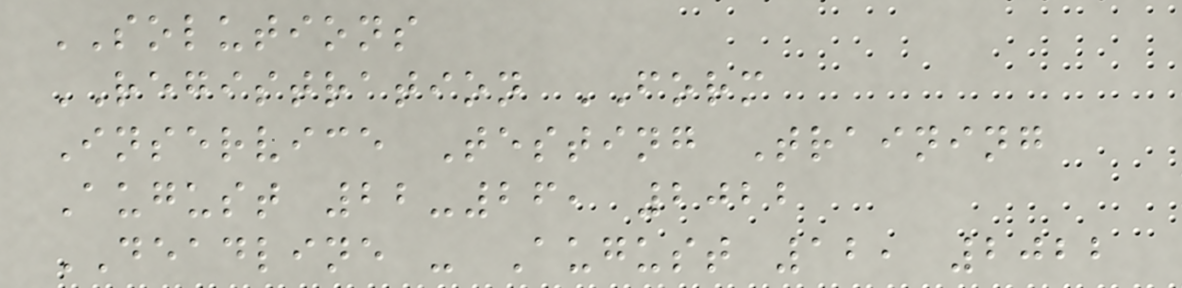SOLUTIONS
REGISTRATION FORM
Inservice Testing Training
August 22-26, 2022
DEADLINE - August 12, 2022
